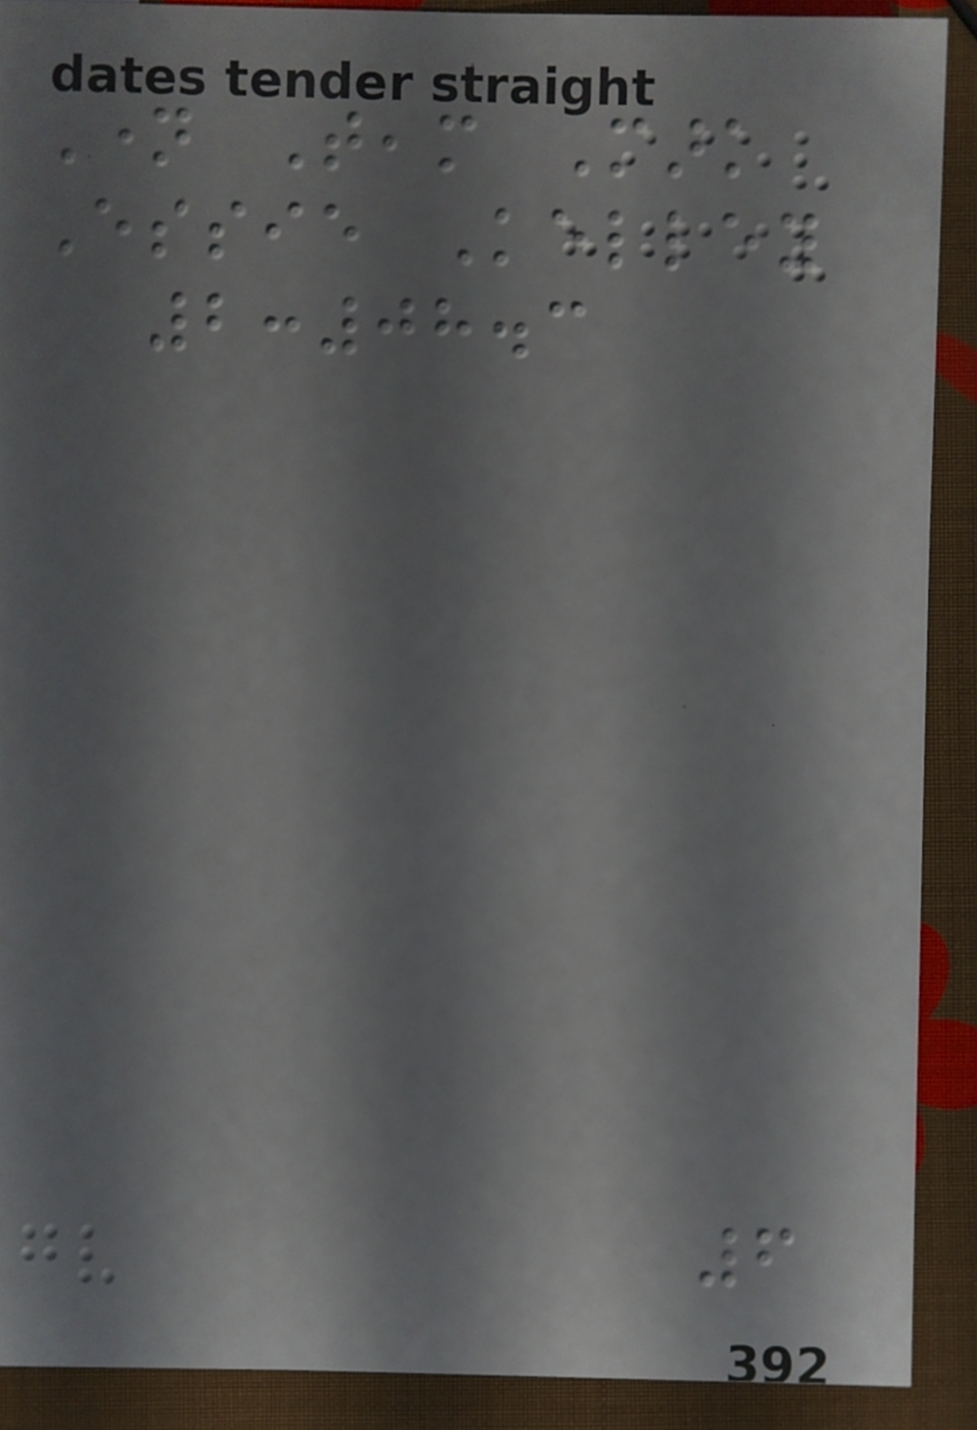Name Team Mark
Essie Kelley
2:08.3
6
